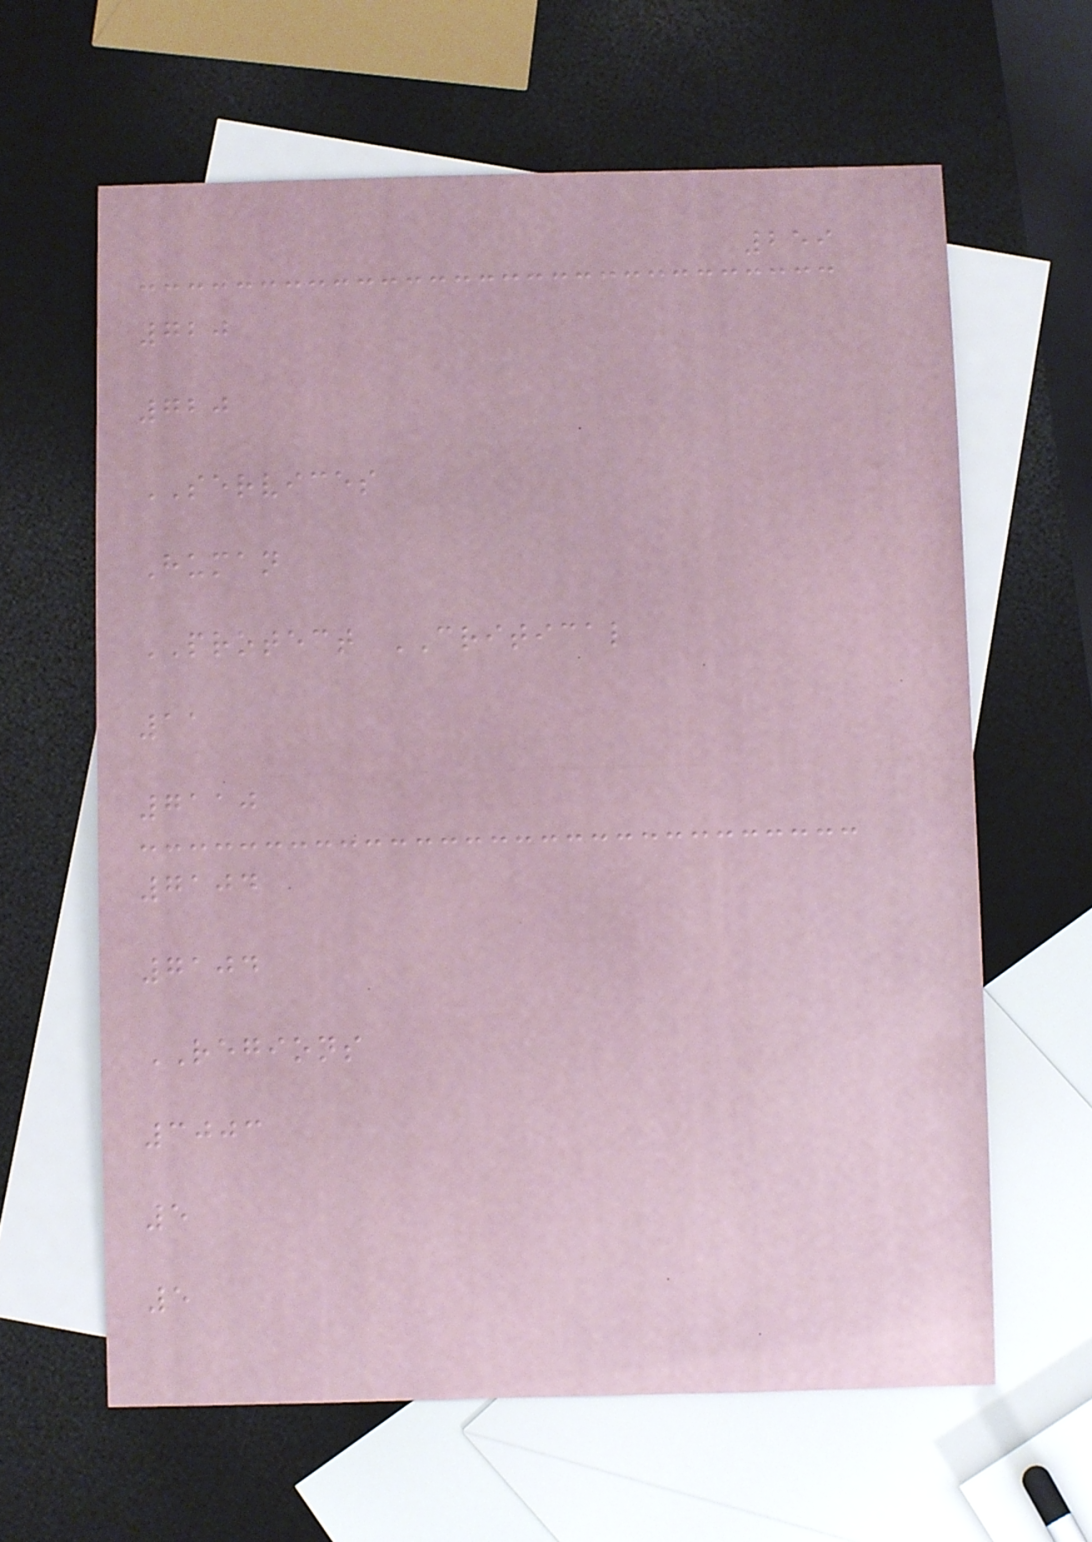259
720
720
SERVICES
Human
PROTECT CRITICAL
11
7110
7104
7104
REGIONS
3003
5
5
